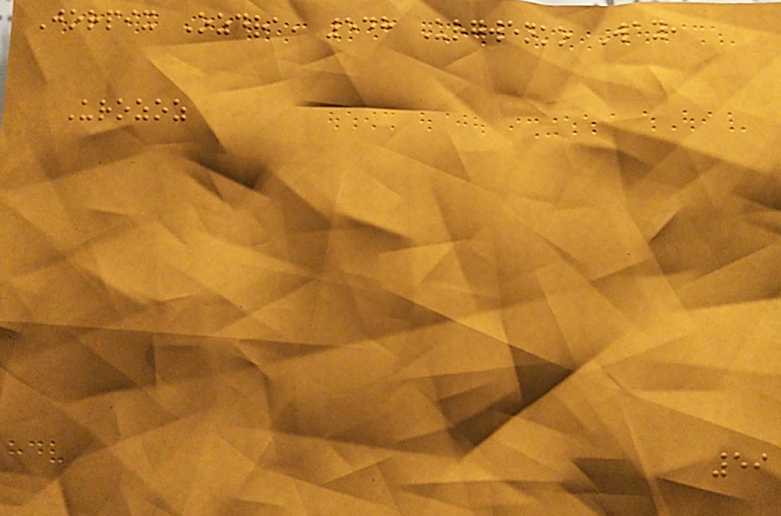Jorpix Ozdra, 548 Urgwenko Way,
Urozoz
59
